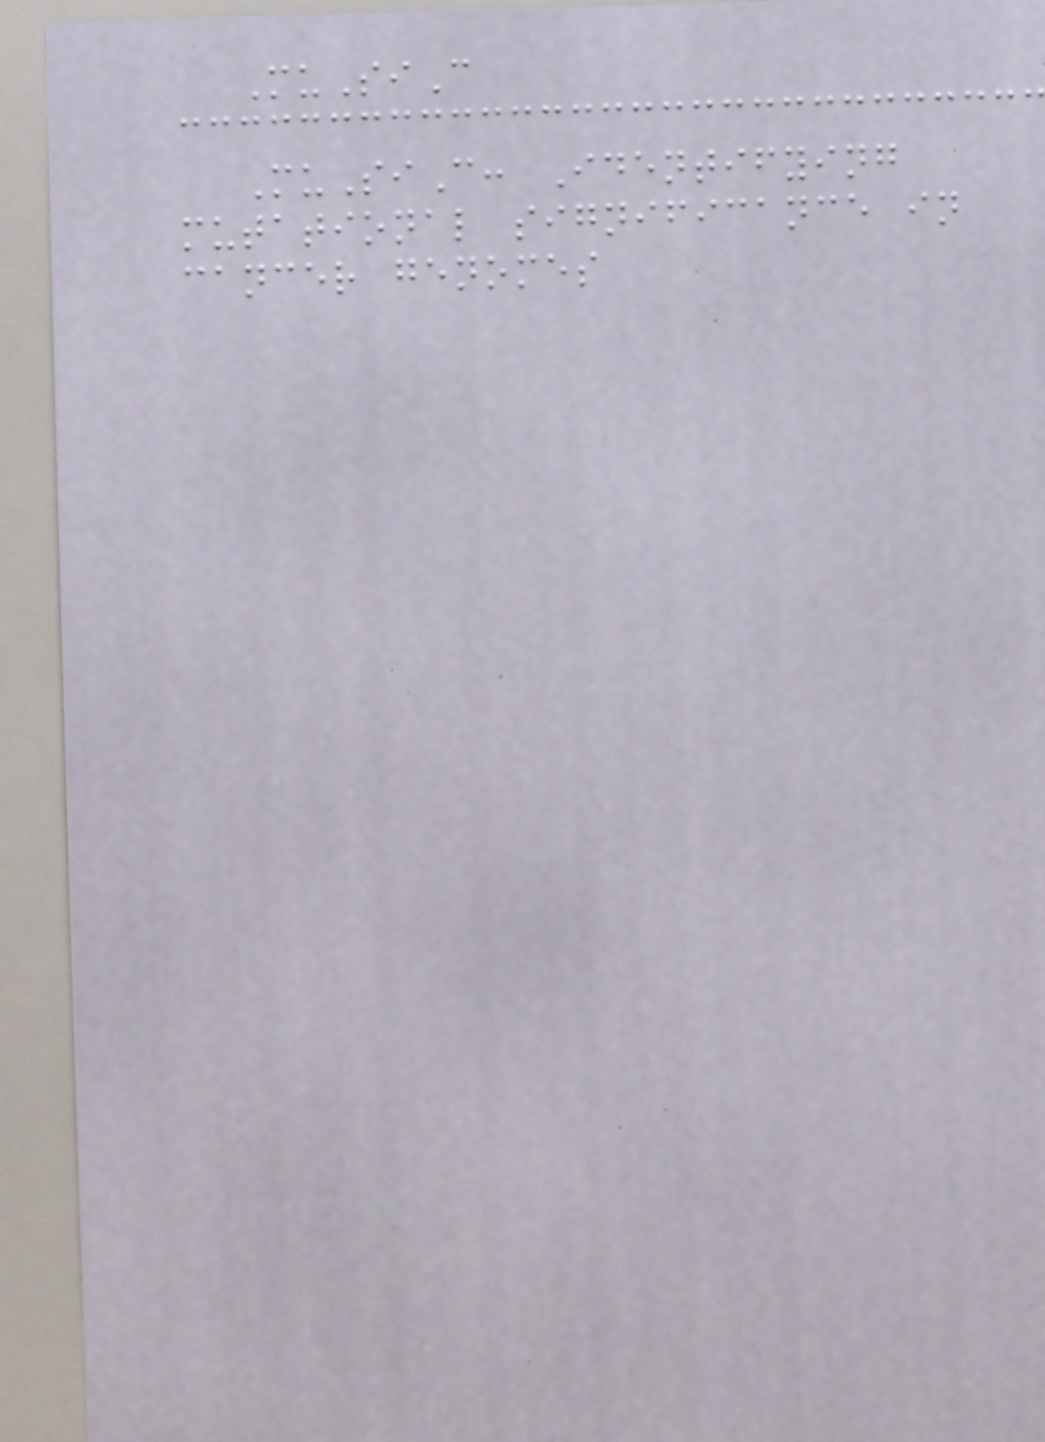MuSiC
MuSiC: Identifying
mutational significance in
cancer genomes
